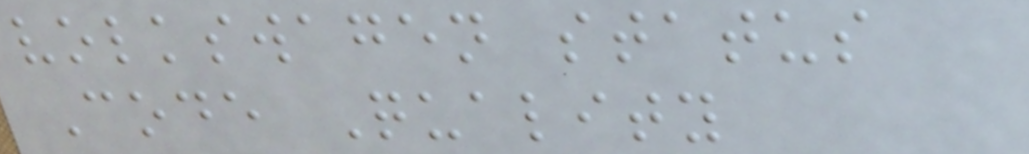volkswagen status
Code Quality
